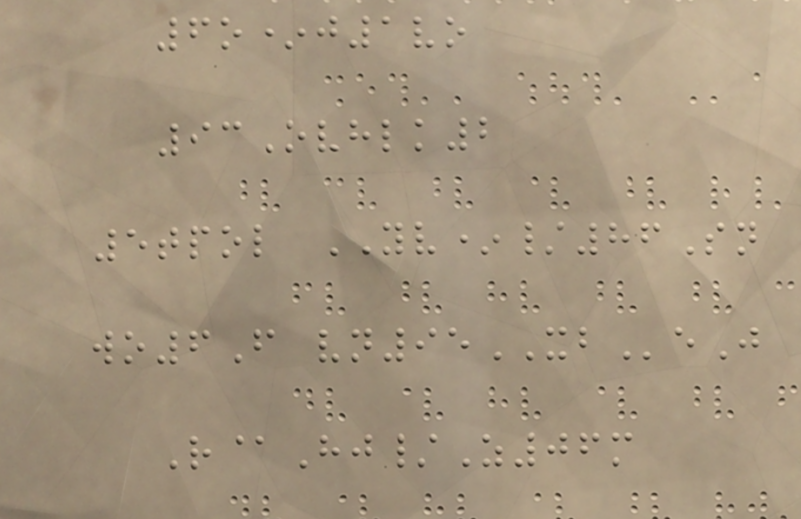6o*j1vo
93Ovhlk2
5tpol YV*/86Sn
wo6F vn95XBeJ
R@Hj/Z06m
